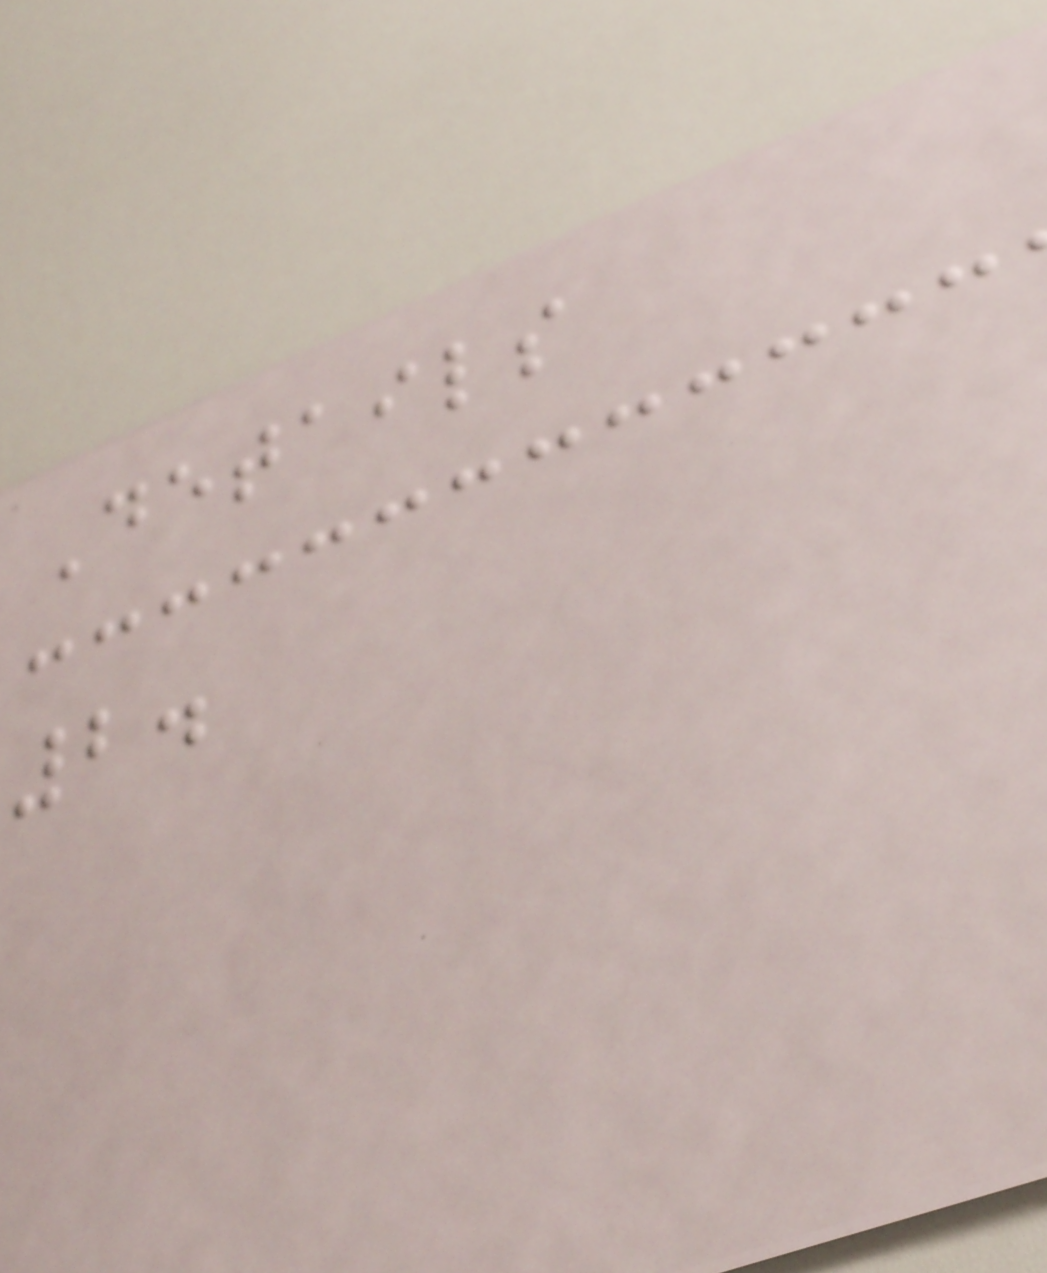Details
2.
